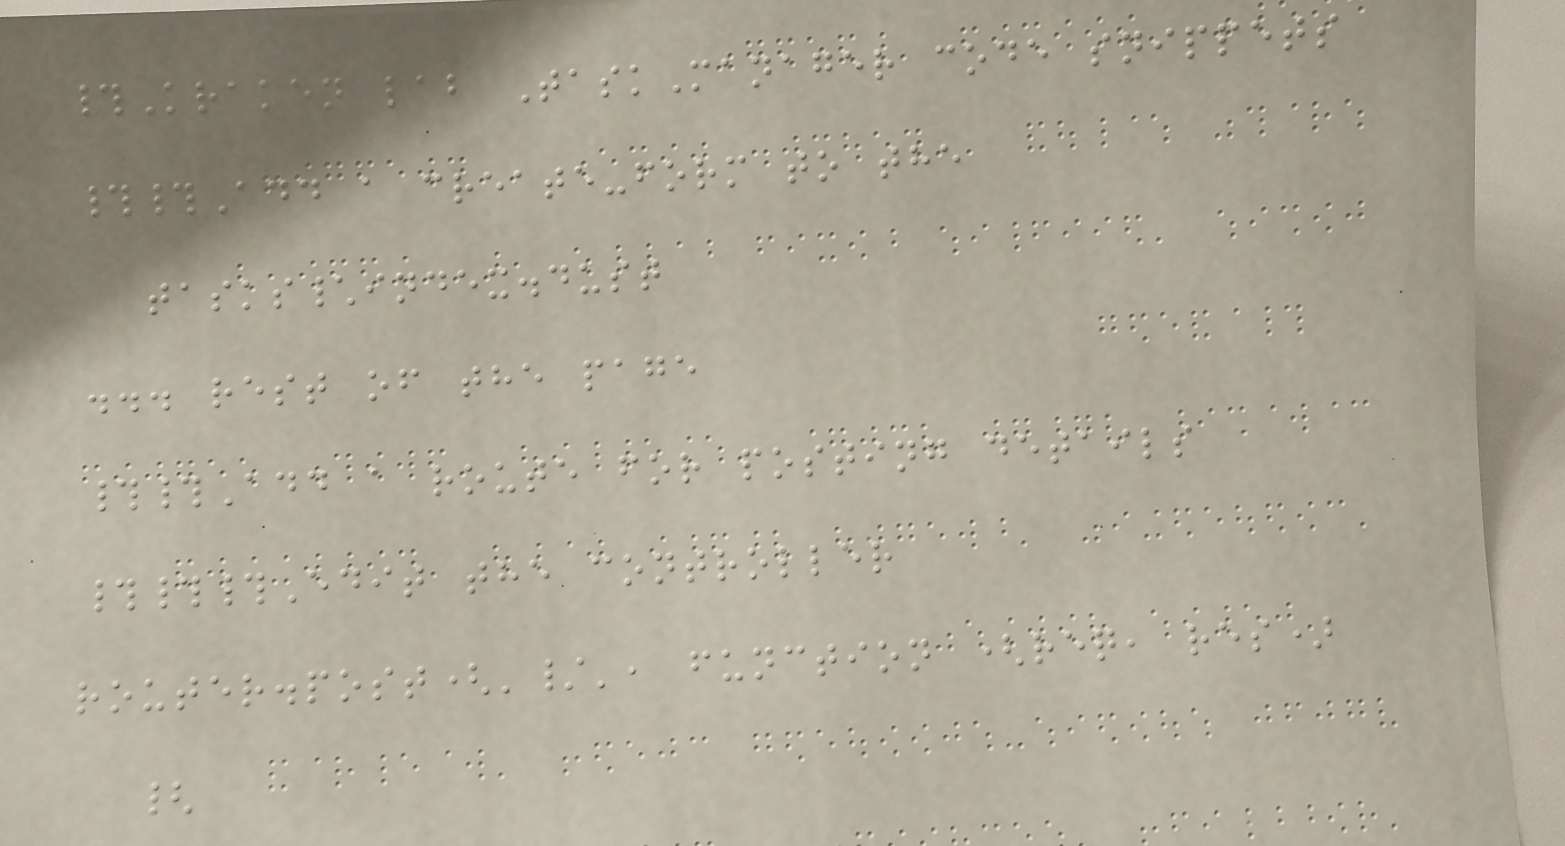#Kraken lab TaskManager code snippets
##Add a create-form to the
tasks\index.dust
... rest of the page
##Add a route for posting details
###Edit the controller
router.post('/', function (req, res)
{
